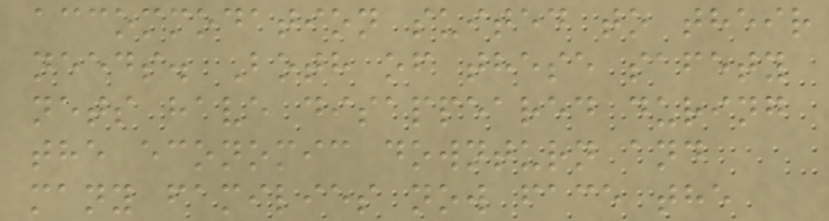accommodation suited to their
needs. Both of these safety
nets have disappeared during
the economic downturn and
many families now face the
